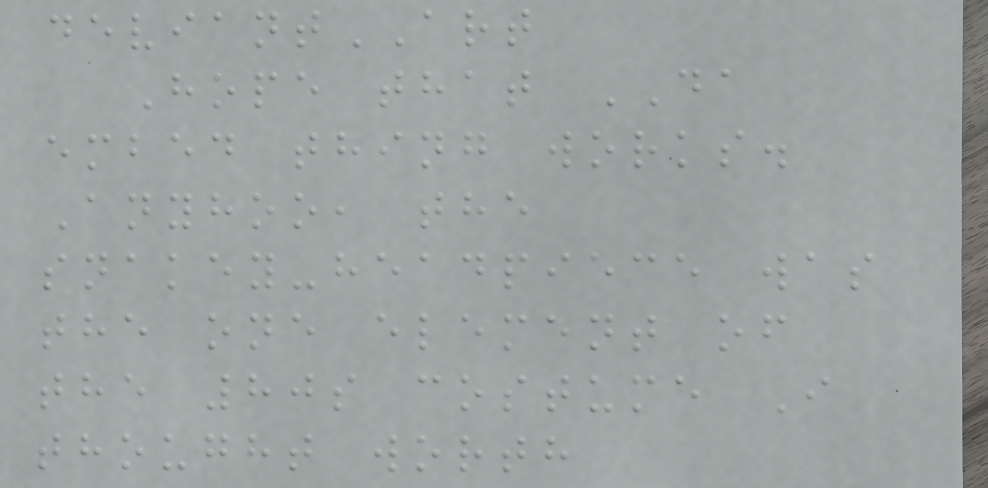deviantART
Hope that DA
embed thing works.
Anyhoo, the
snakey-headpiece was
the one element of
the 80s costume I
thought worth
